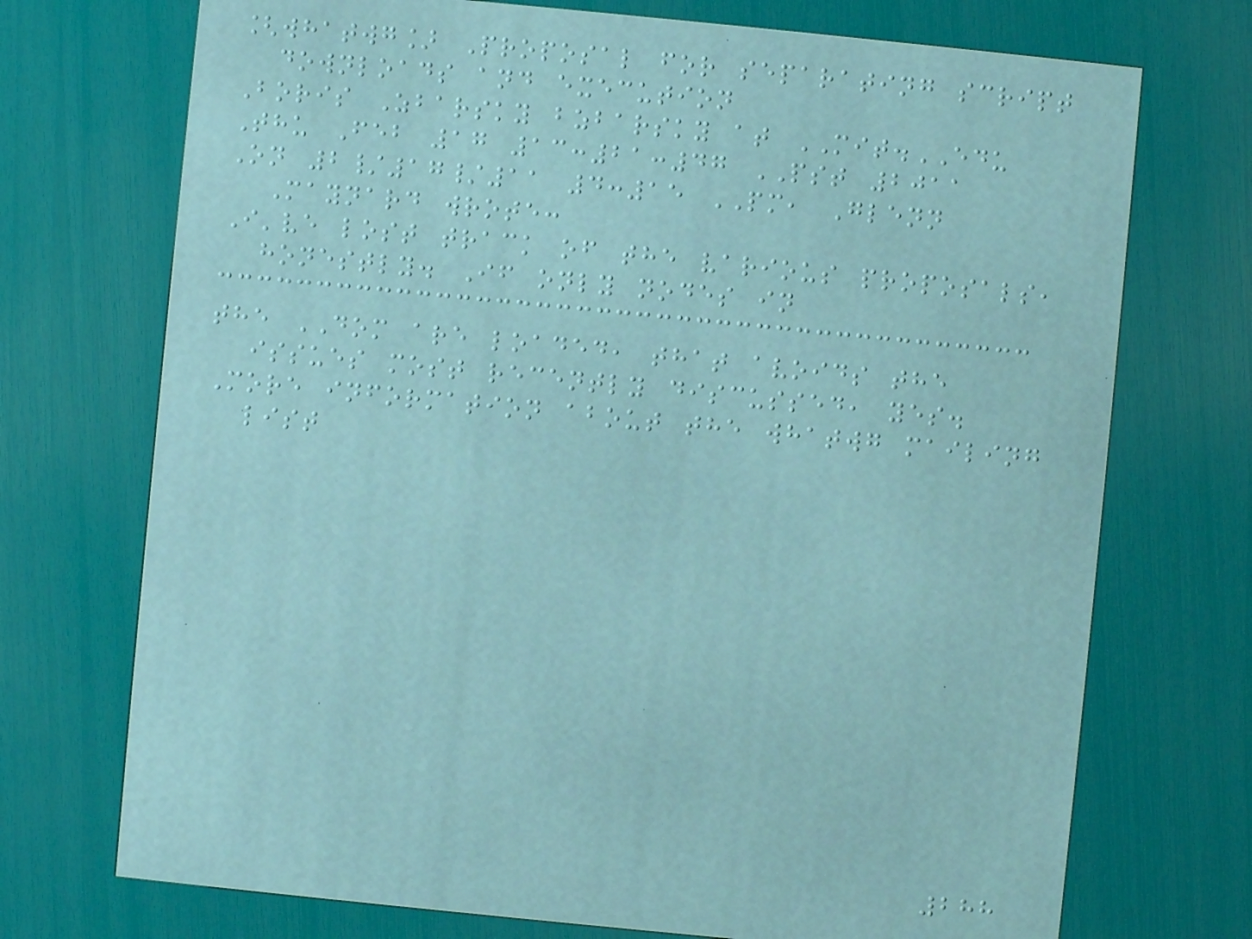[whatwg] Proposal for separating script
downloads and execution
Boris Zbarsky bzbarsky at MIT.EDU
Thu Feb 17 13:21:47 PST 2011
On 2/17/11 4:15 PM, Glenn
Maynard wrote:
I've lost track of the various proposals,
honestly. If only nodes in
the DOM are loaded, that avoids the
issues most recently discussed, yes.
More information about the whatwg mailing
list
288
